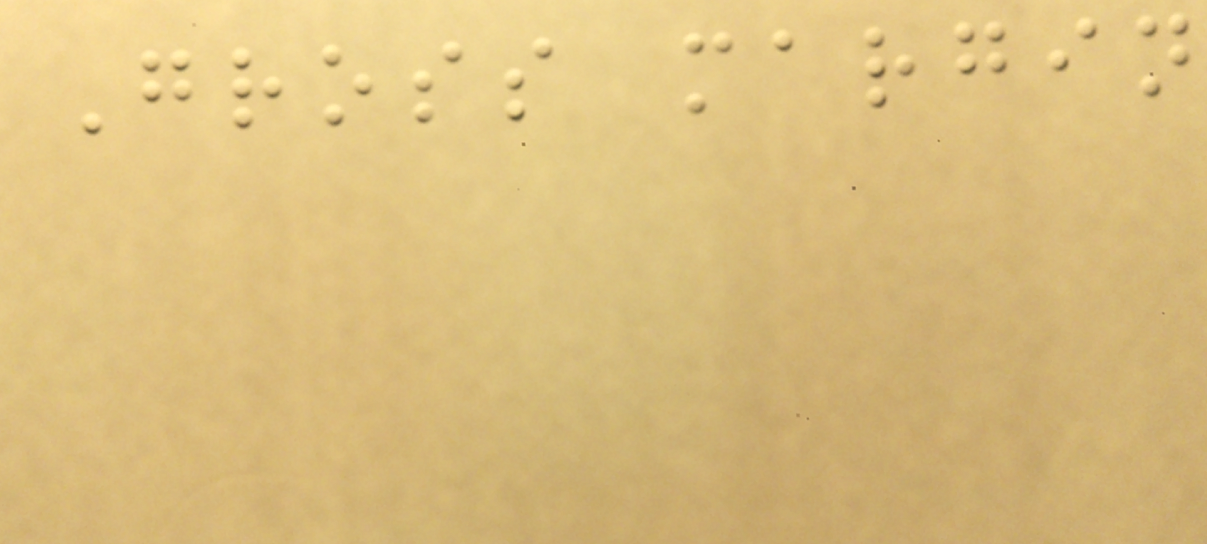Gross margin
